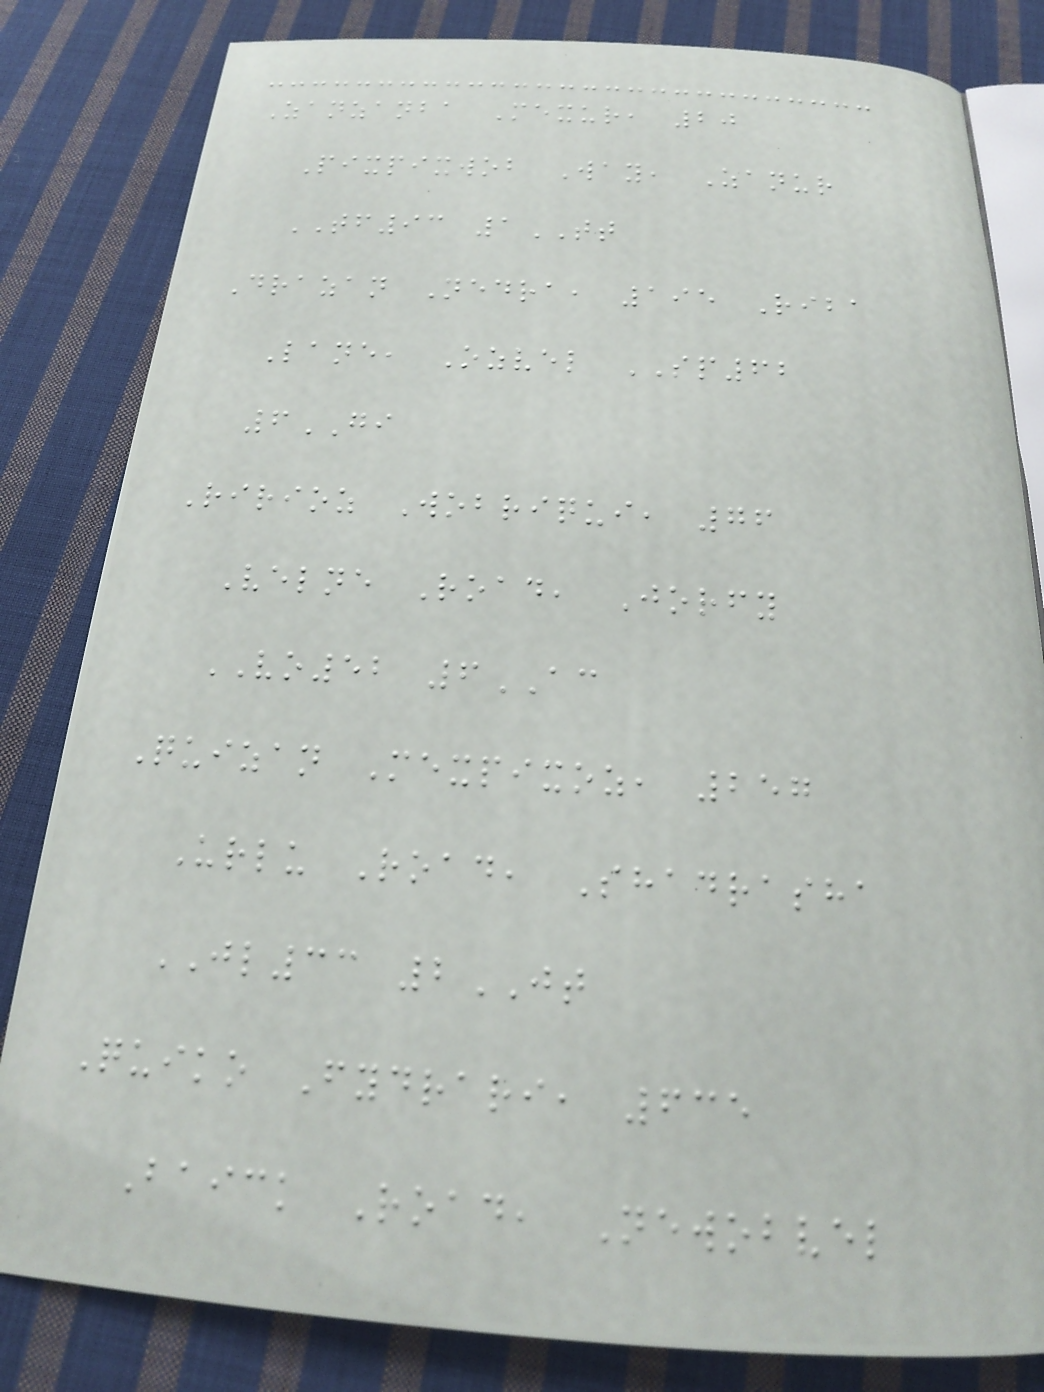Zanzanba Mexur, 20
Pixpixwob Way, Zanur
TF93 1TT
Drazan Nedra, 195 Riba
Lane, Ozvel SP62
6GI
Ririoz Wobriqui, 76
Velne Road, Jorfy
VO52 6AC
Quizan Mexpixoz, 257
Urlu Road, Shadrasha
JL33 2JT
Quiko Fydrari, 635
Baick Road, Newobvel
